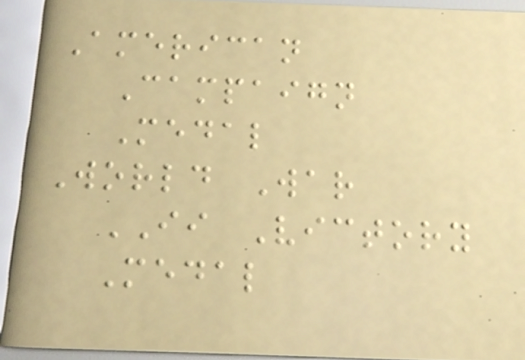American
Campaign
Medal
World War
II Victory
Medal
